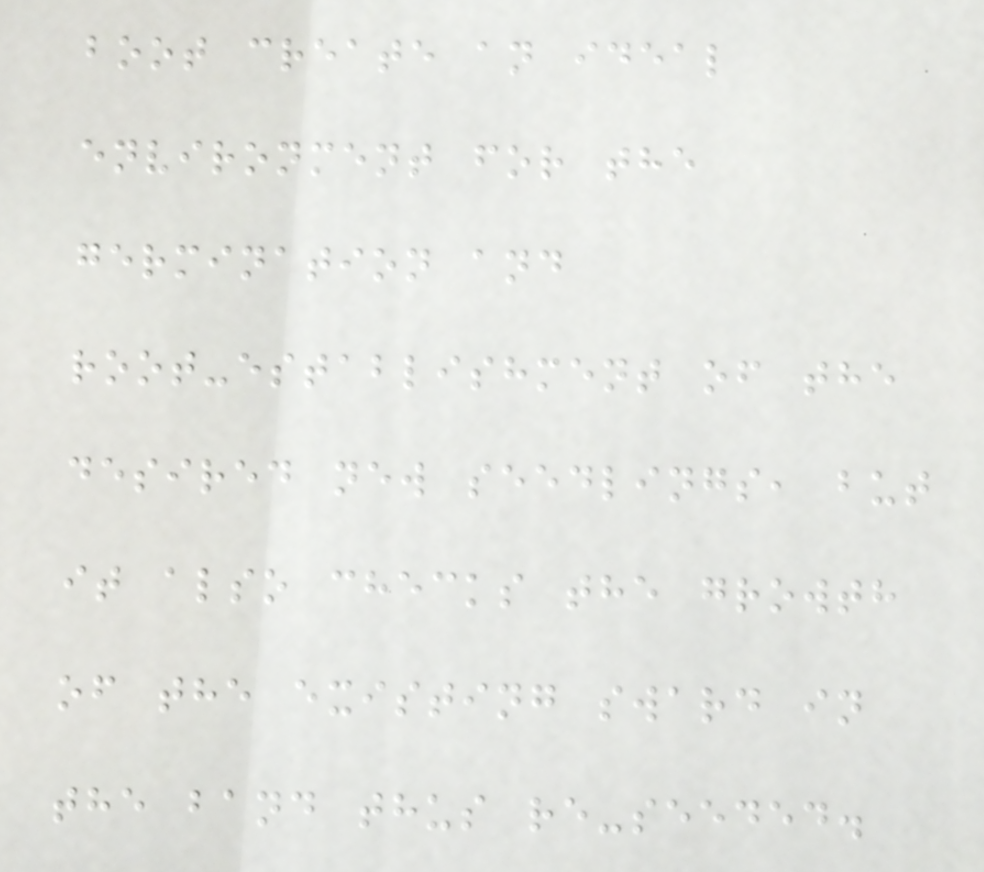boot create an ideal
environment for the
germination and
root-establishment of the
desired new seedlings, but
it also checks the growth
of the existing sward in
the band thus re-seeded.
